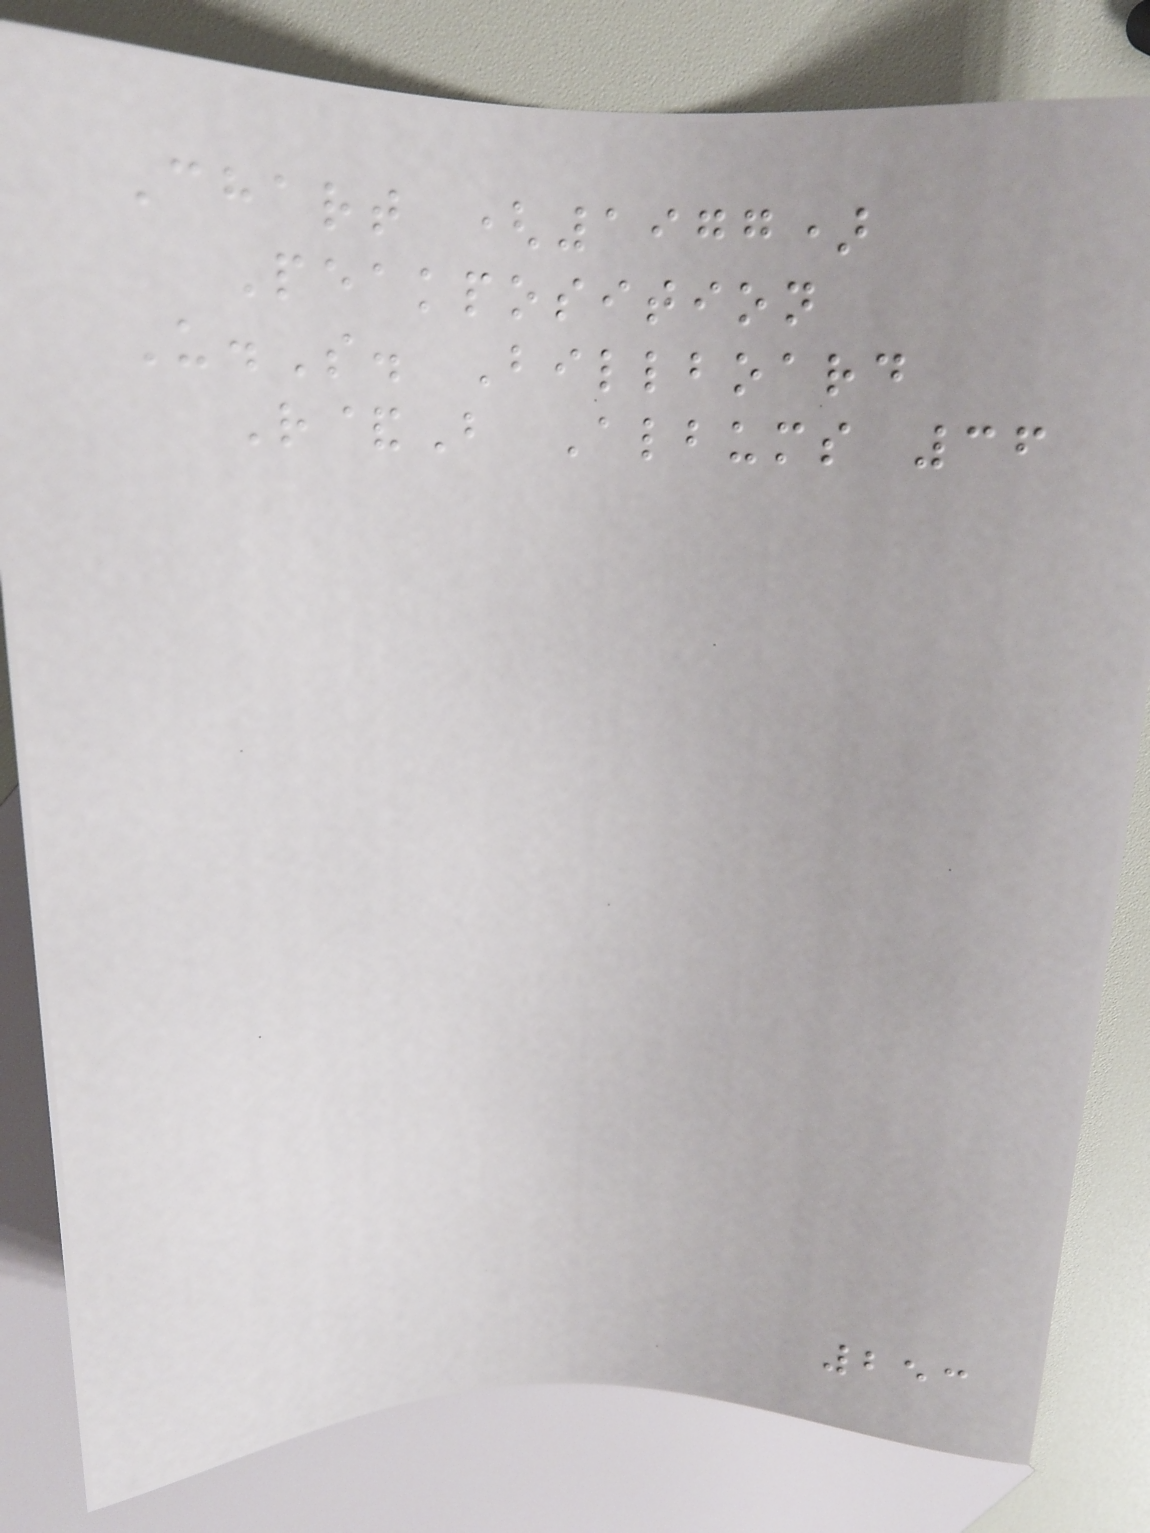Chart (1977)
Peakposition
U.S. Billboard
R&B Albums 36
253
